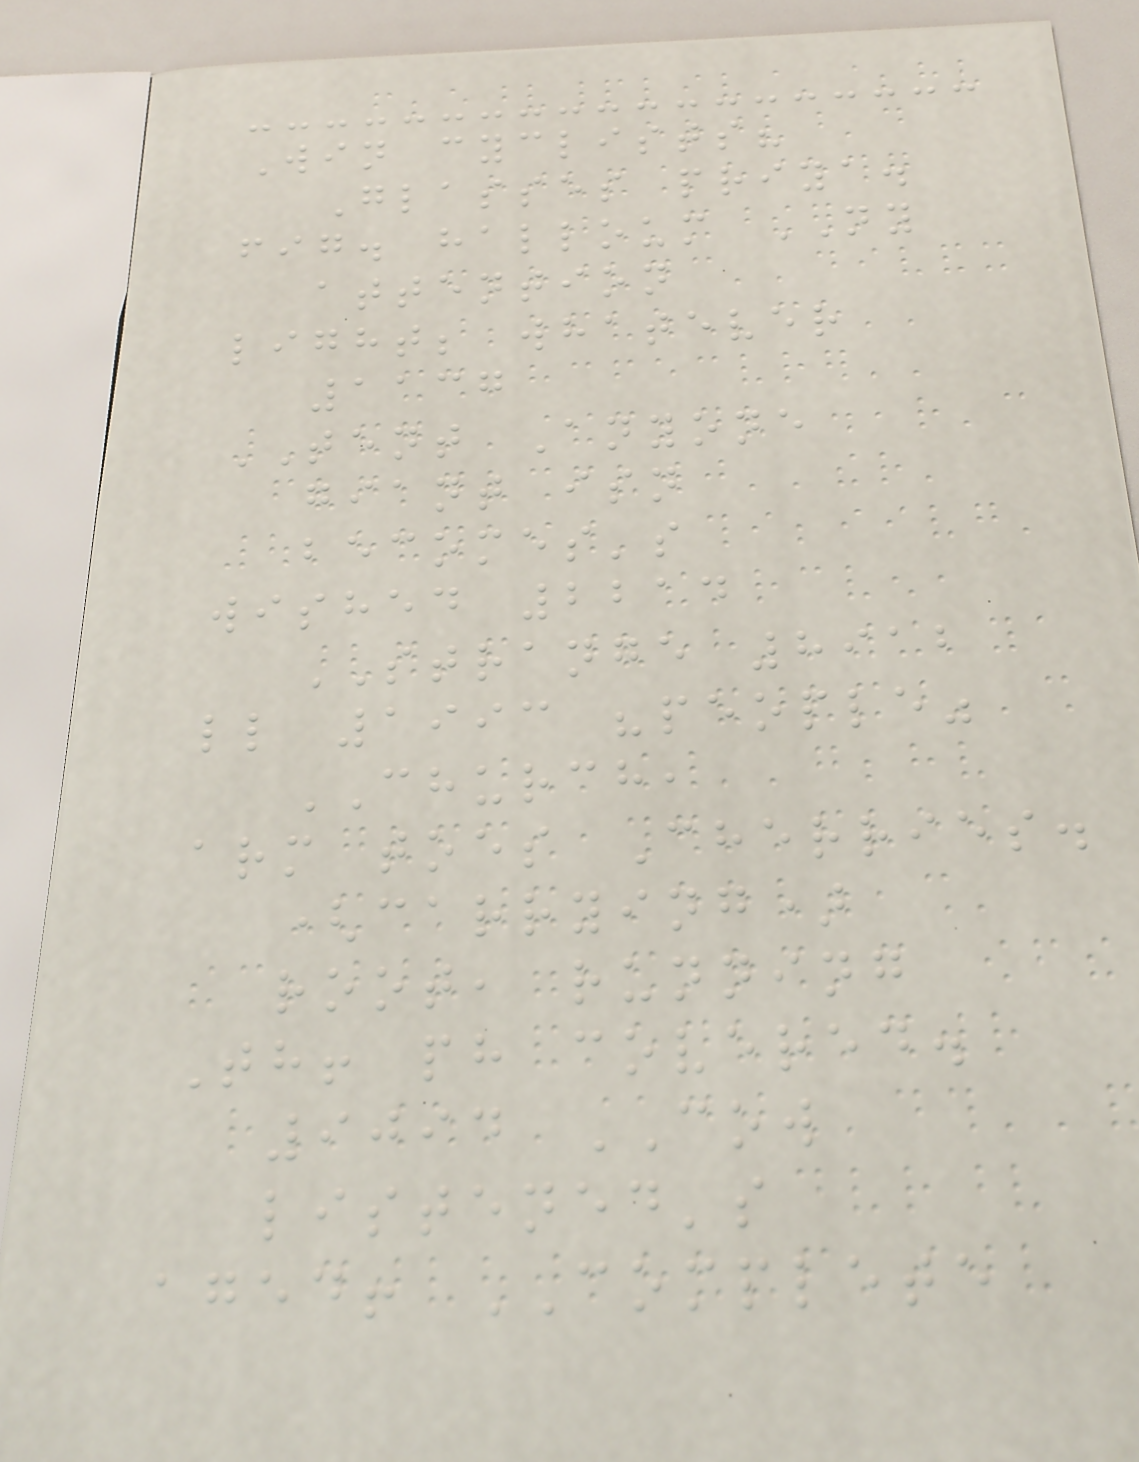Win cyclists?
Glasses priya.
fig. halloum NY
attention
light; whatever
1137
TENT Anyone
giant isn
becomes's
wished 2214
STRANGE 8912
ll 1993 "people"
CHURCH,
arm toes Cherries.
(carrying)
root, running
Th! ph covered.
9094 COW
listened's
aged! COMPLETE
